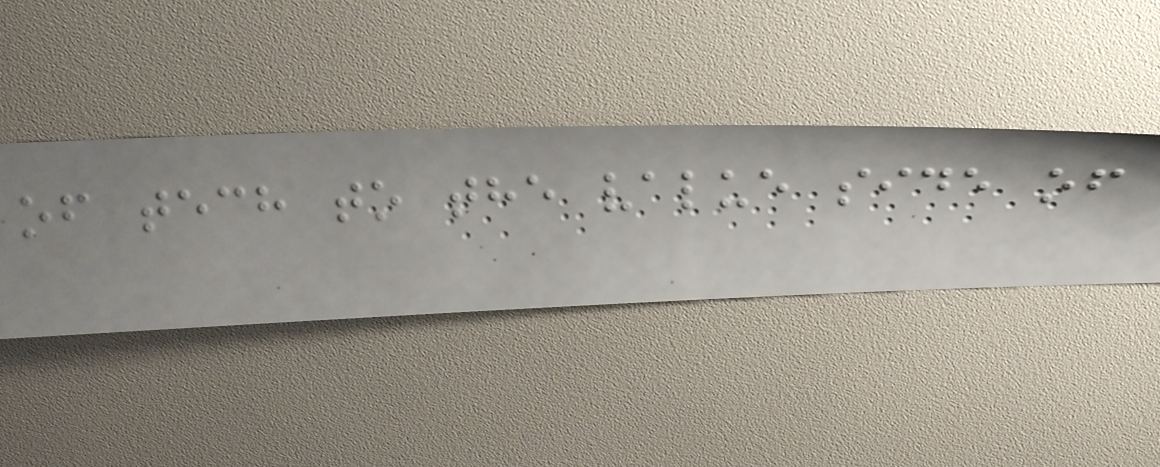of tech to the value side of
